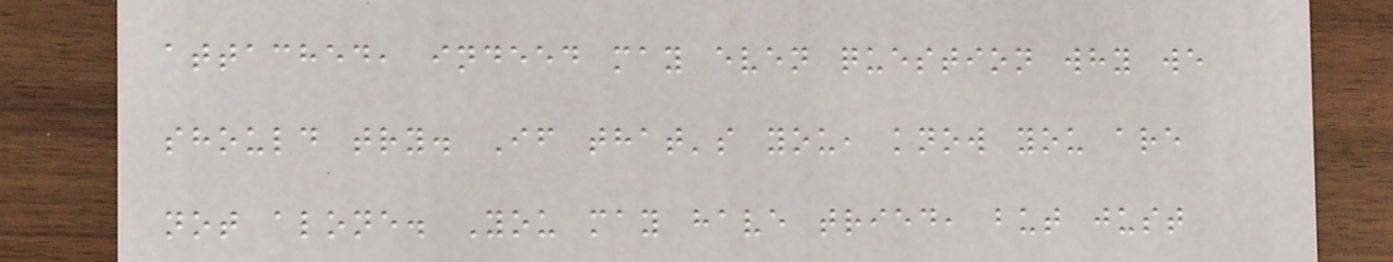attached, indeed may even question why we
should try. If that's you, know you are
not alone. You may have tried, but just
